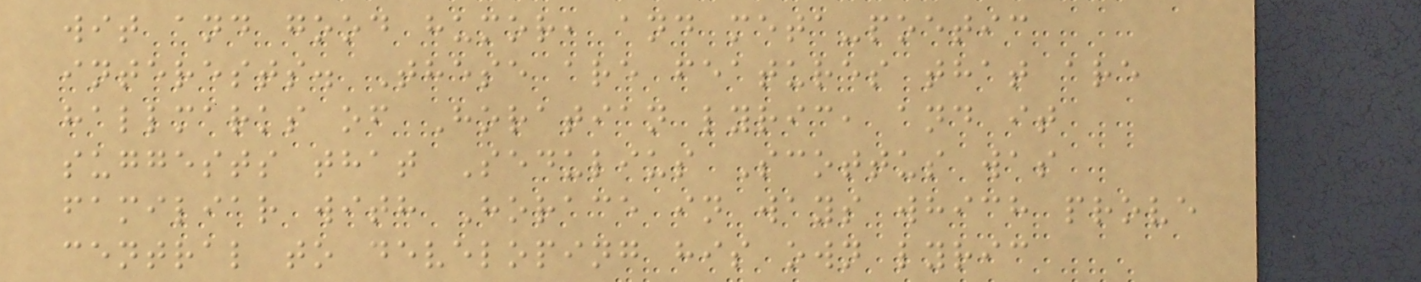wit and good humor, and meta-poetic
interests. These are features that are
hallmarks of Horatian lyric, and it
suggests that Sedulius Scottus was
familiar with Horace in ways which prove
central to developing his own lyric
